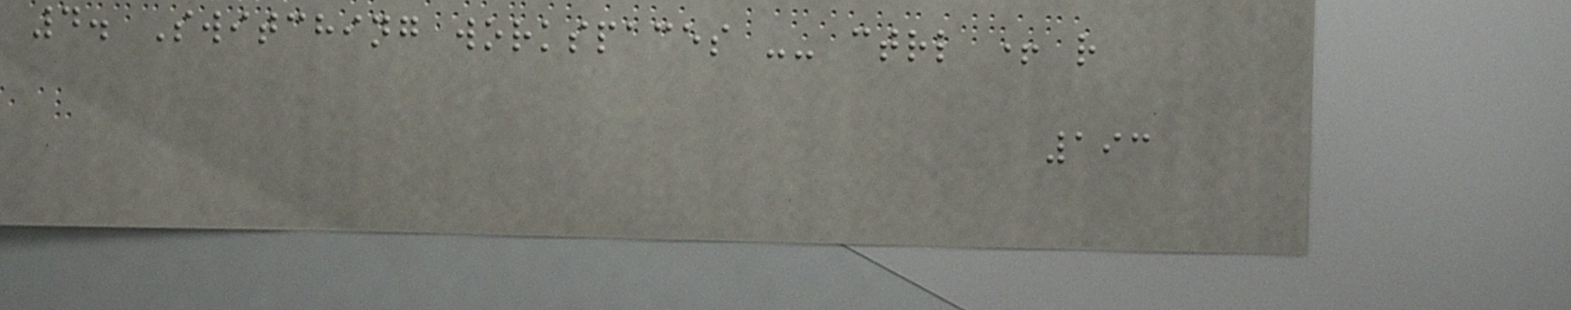4. Switching workspaces -- ctrl + r
193
